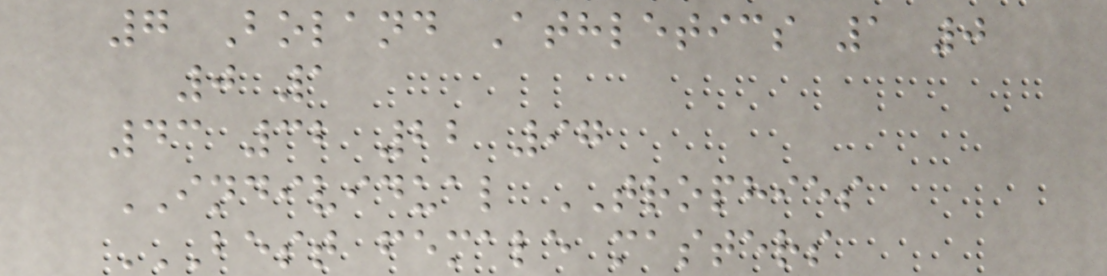7 Boland Athletics 1 0
0 1
43 32 22 97
INDIVIDUAL TROPHIES
BEST FEMALE MASTERS
